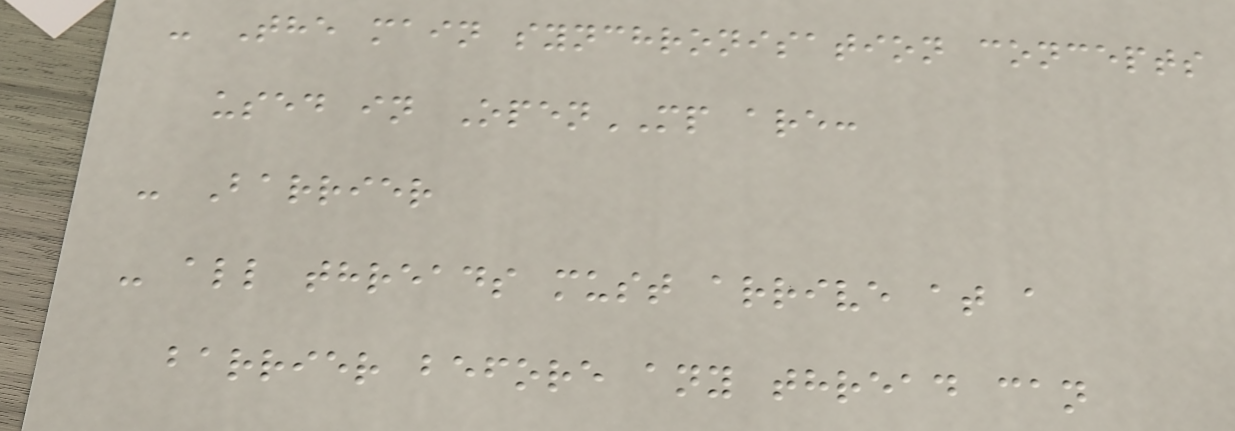- The main synchronisation concepts
used in OpenMP are:
- Barrier
- all threads must arrive at a
barrier before any thread can
